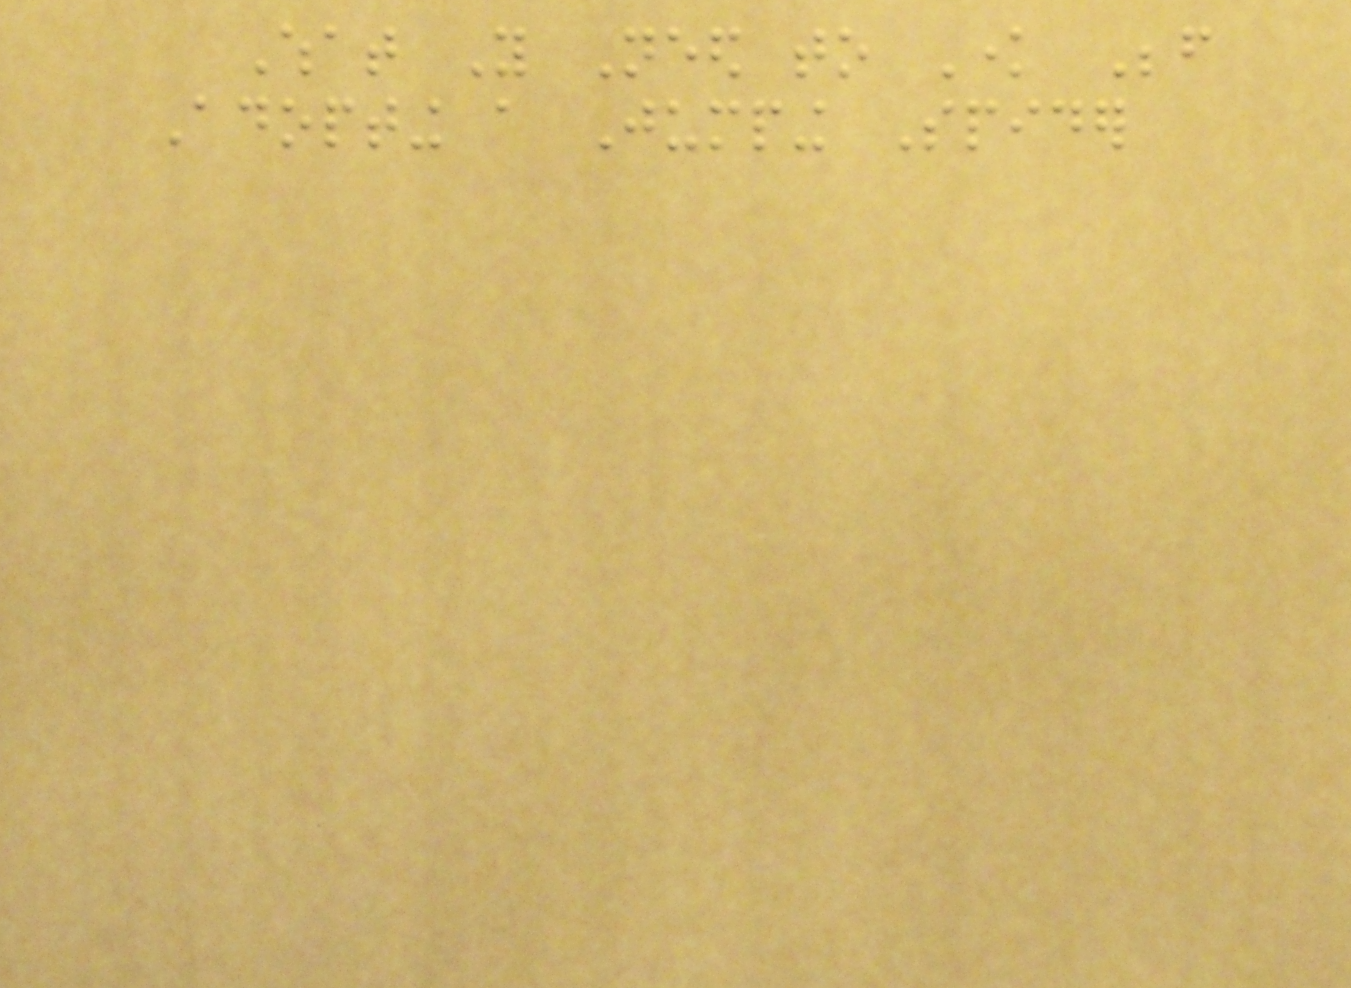What You Need to Know Before
Adopting a Jumping Spider
